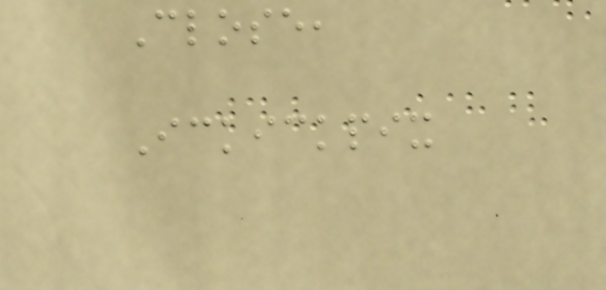Close,
Ickickpix
